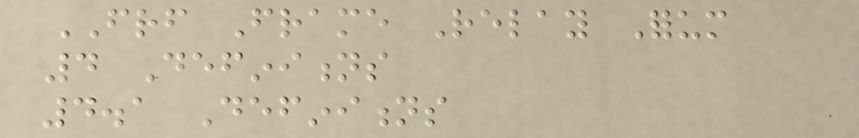FRF Frame Relay Forum
4 Definitions
4.1 Definitions
